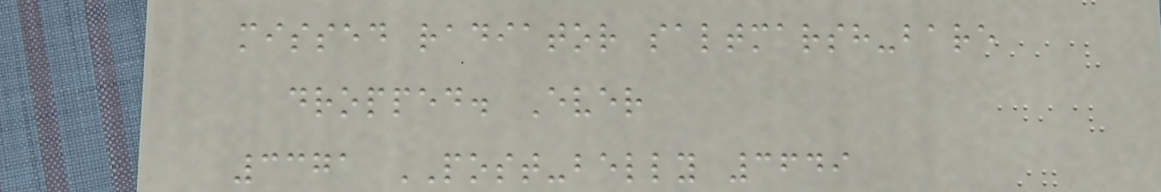missed radiator saltmarsh-bare
dropped. Ever
3371 POST-belly 3649
